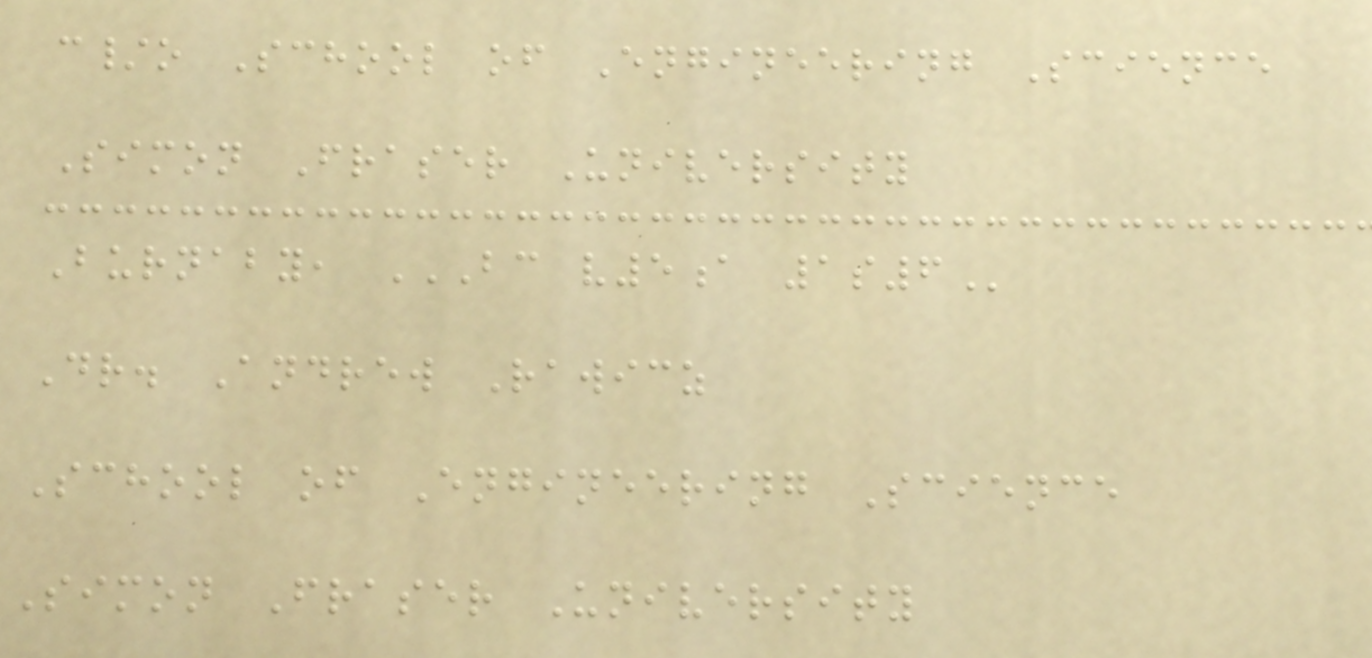c/o School of Engineering Science
Simon Fraser University
Burnaby, BC V5A 1S6
Dr. Andrew Rawicz
School of Engineering Science
Simon Fraser University
